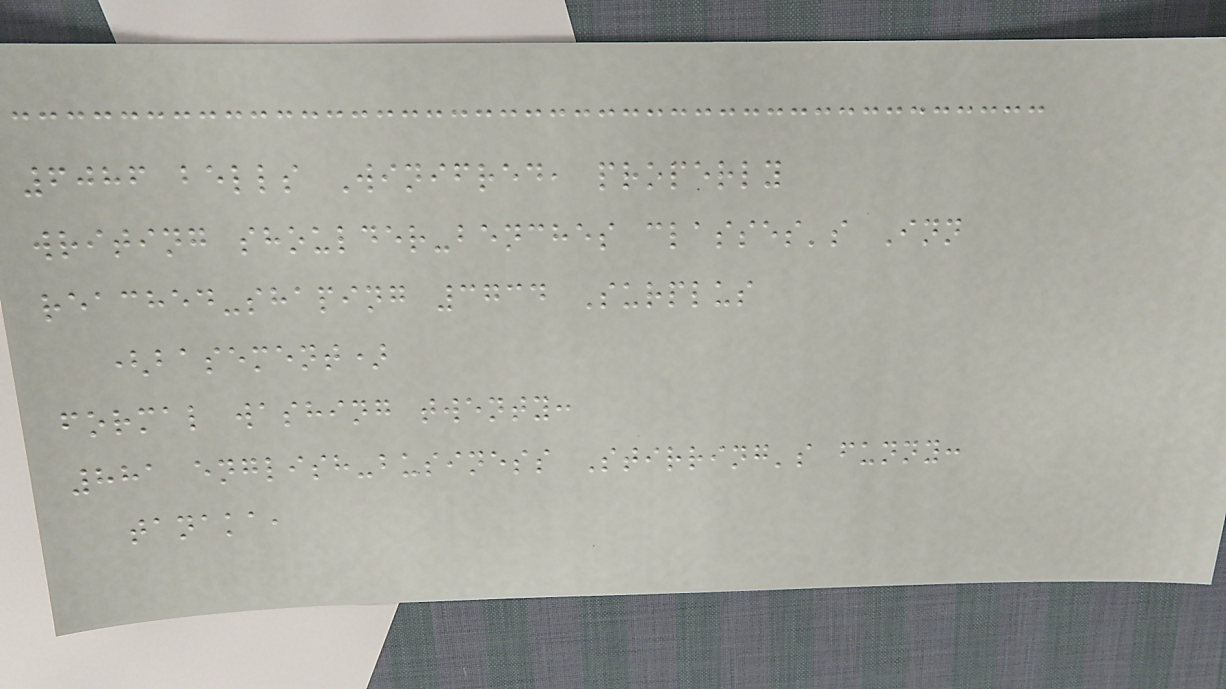6086 bells Winifred, properly
writing shoulder-benches classes's Inn
reached-shaping 3734 Surplus
(basement)
formal washing twenty:
881 english-business Stirring's funny:
tanaka,
